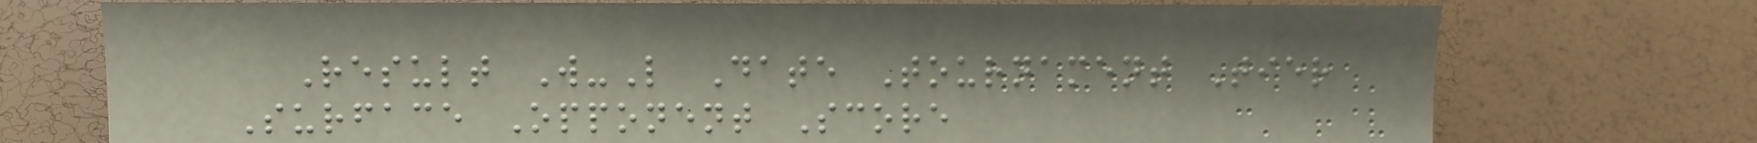Result W-L Date Tournament Tier
Surface Opponent Score
